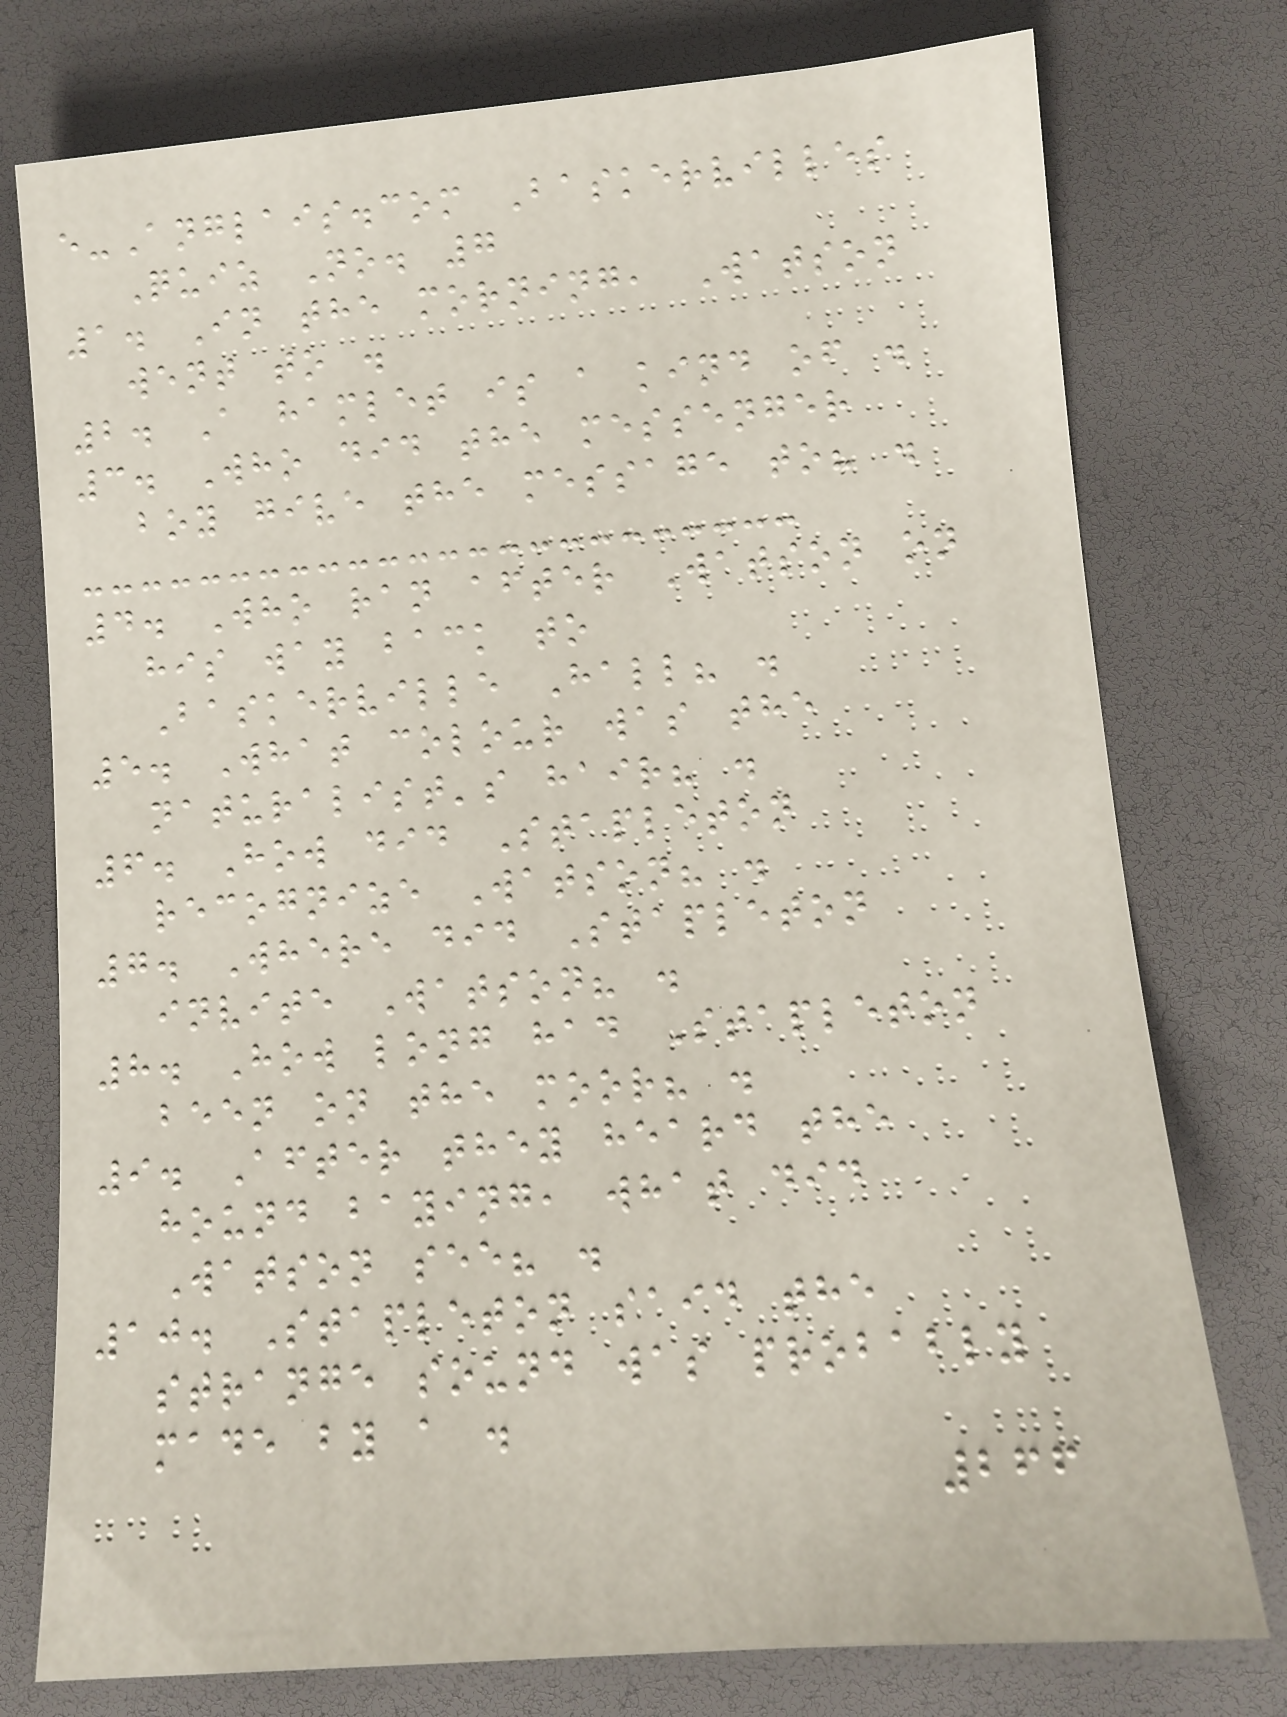e-Anglais.com Baskervilles
Quiz No. 7
1. In the morning, Watson
went to .
2. A hamlet is a kind of .
3. Who did the messenger
boy give the message to? .
4. Who ran after Watson on
his way back to
Baskerville Hall? .
5. What colour was the
naturalist's hair? .
6. How did Stapleton
recognize Watson? .
7. Where did Stapleton
invite Watson? .
8. How long had Stapleton
been on the moor? .
9. After they heard the
hound baying, what did
Watson see? .
10. Stapleton said the
strange sound was probably
made by a .
266
